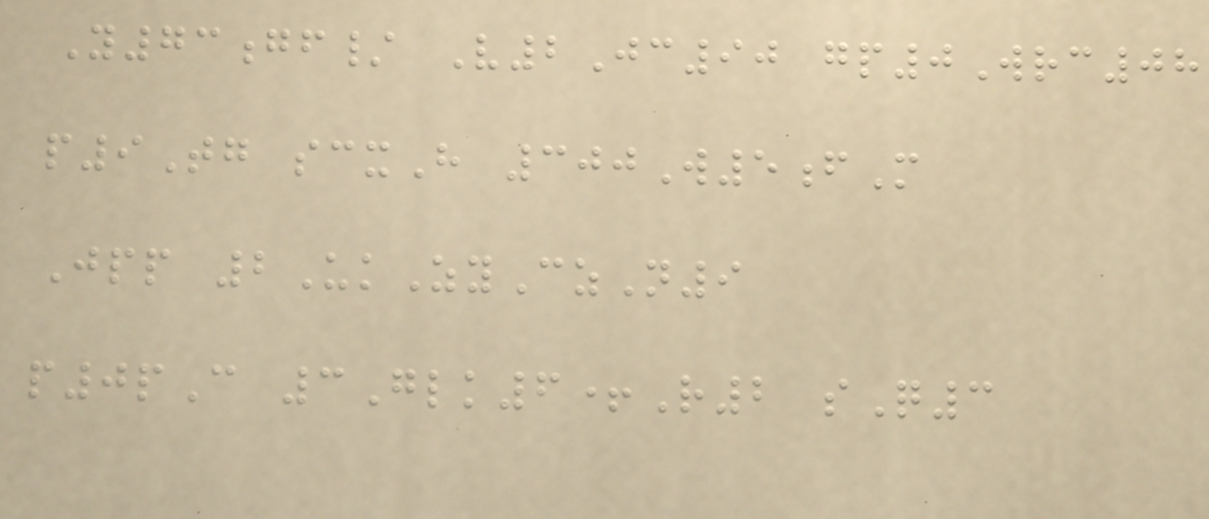Y73gf/ V2Jc90 gp0Wrc08
p9Tg scxH 300W5fM
Jpp 2UkZyCzN9
p0pC 3Glk6+R2 sQ3
